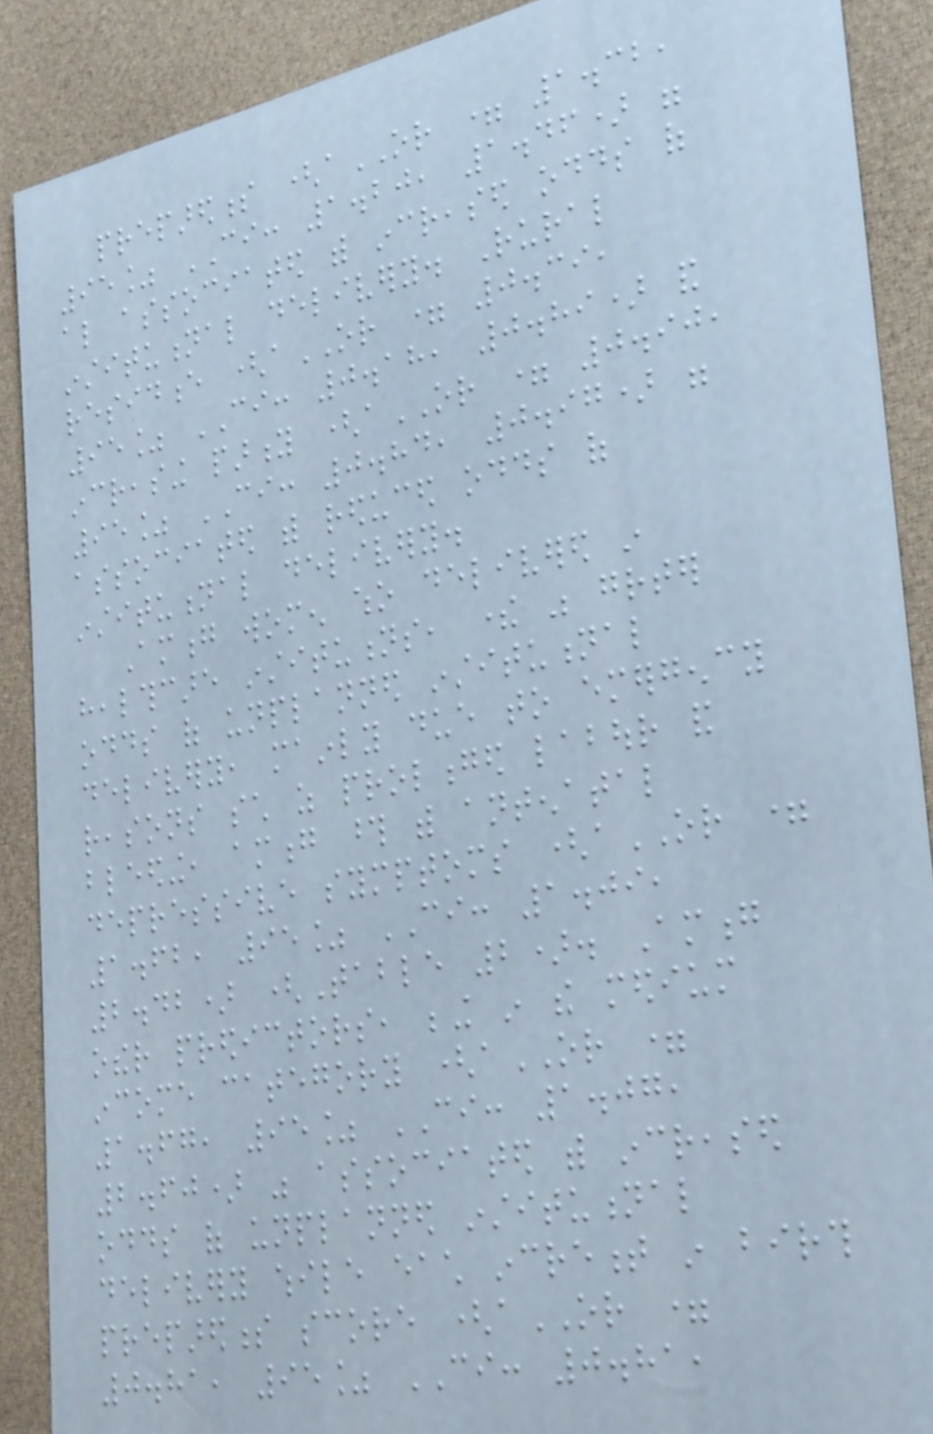preparedness (aOR = 1.32,
95% CI: 1.20, 1.46) were
also associated with increased odds of
institutional delivery. Rural
residence (aOR = 0.39,
95% CI: 0.18, 0.89) and
increasing parity (aOR = 0.90,
95% CI: 0.84, 0.97) were
associated with reduced odds of
institutional delivery.
Among women who delivered in
healthcare institutions, there was greater
odds of unplanned institutional
delivery, mainly due to emergency
reasons such as prolonged labour and
bleeding, among those with antenatal
depressive symptoms (aOR =
1.62, 95% CI: 1.09,
2.42) (Table 2). Among
other predictors, being in the medium
income category (aOR =
1.67, 95% CI: 1.07,
2.60) was associated with increased
odds of unplanned institutional
delivery while each increment in birth
preparedness score (aOR =
0.81, 95% CI: 0.81,
